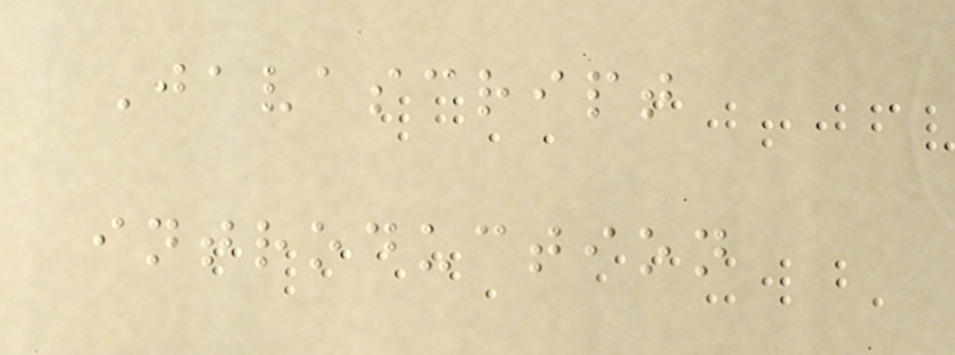Javascript
introduction
